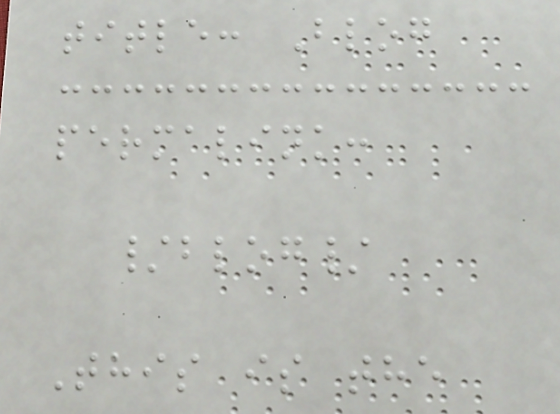title: Blog
permalink:
/blog/
This is the
